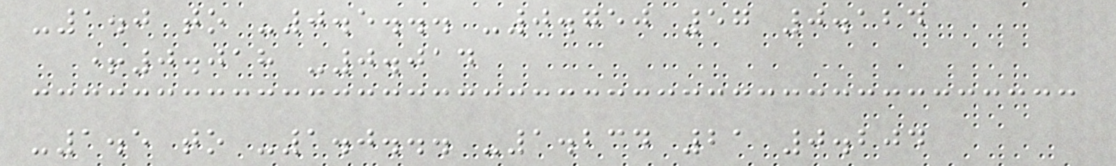-1.0 to -0.5... -0.750 57 0.124
+0.018 -0.014
-1.5 to -1.0... -1.234 21 0.204
